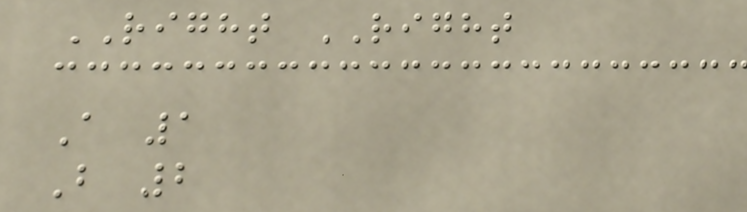RIGHT RIGHT
A 1
B 2
